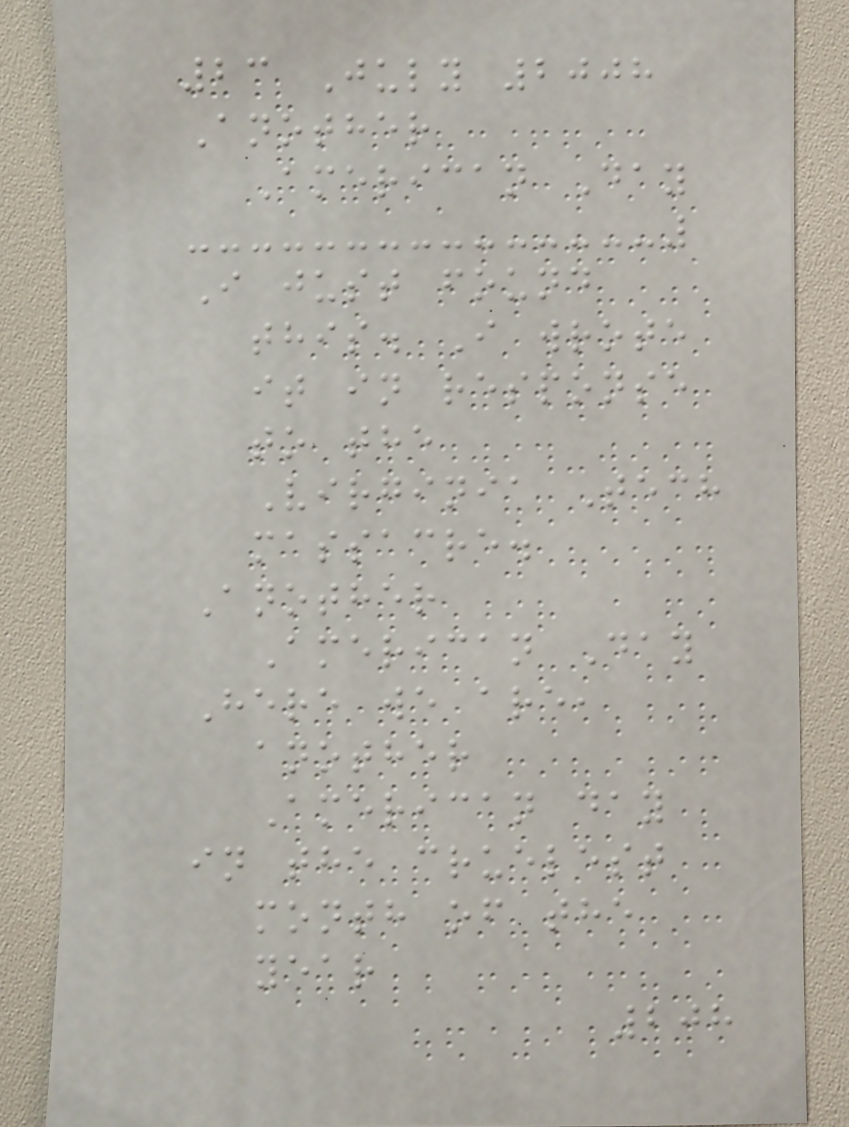23 July 2008
Another
American Day
I just found
this. I wrote
it in response
to the
Virginia Tech
massacre.
Another
American Day
Here we are,
another
American day
in the cruelest
month of the
year
208
